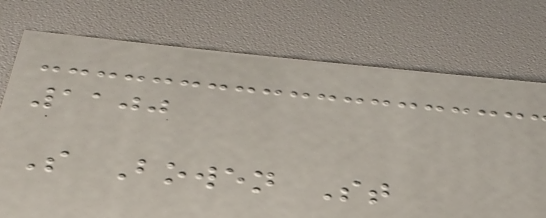1100
S Bowen St
